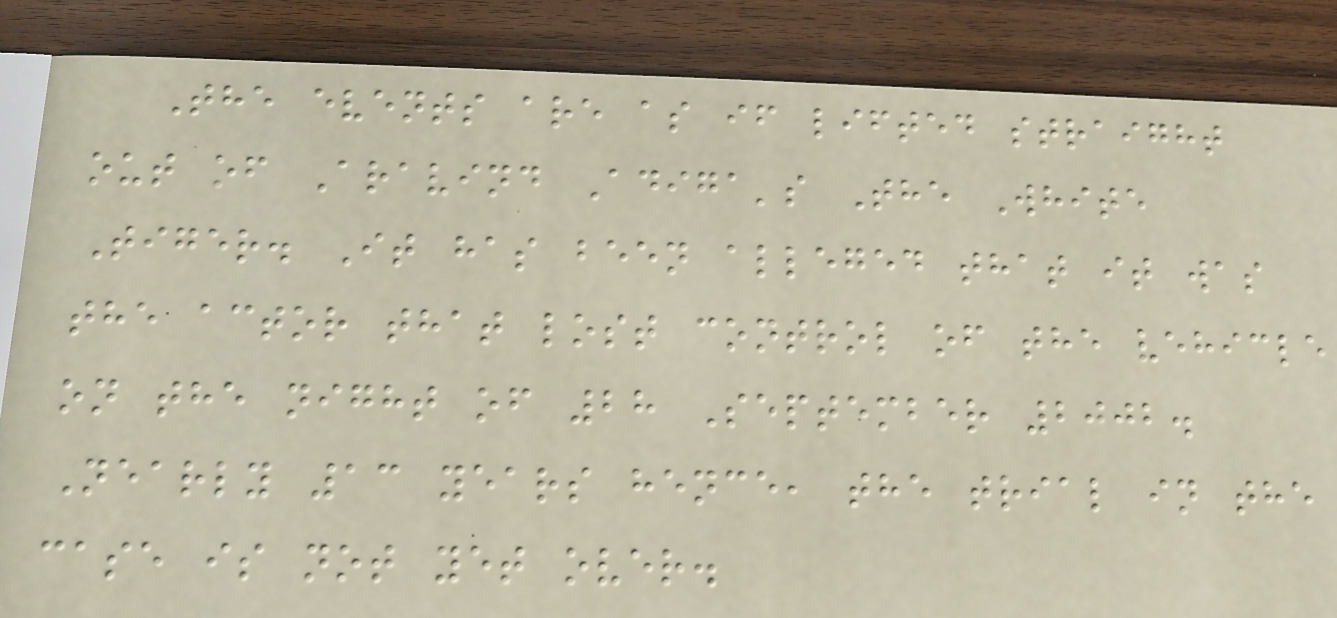The events are as if lifted straight
out of Aravind Adiga's The White
Tiger. It has been alleged that it was
the actor that lost control of the vehicle
on the night of 28 September 2002.
Nearly 13 years hence, the trial in the
case is not yet over.
